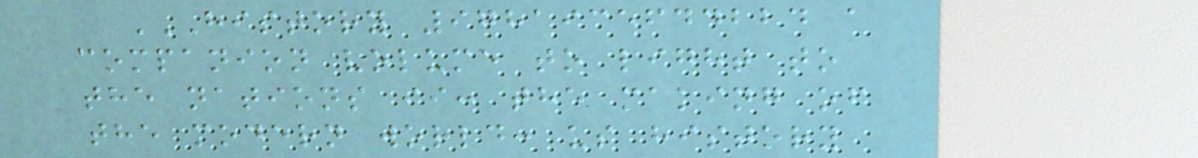HISTORY 9781935644224 A
COMPANION VOLUME TO LIGHT TO
THE NATIONS II: THE MAKING OF
THE MODERN WORLD: US HISTORY
